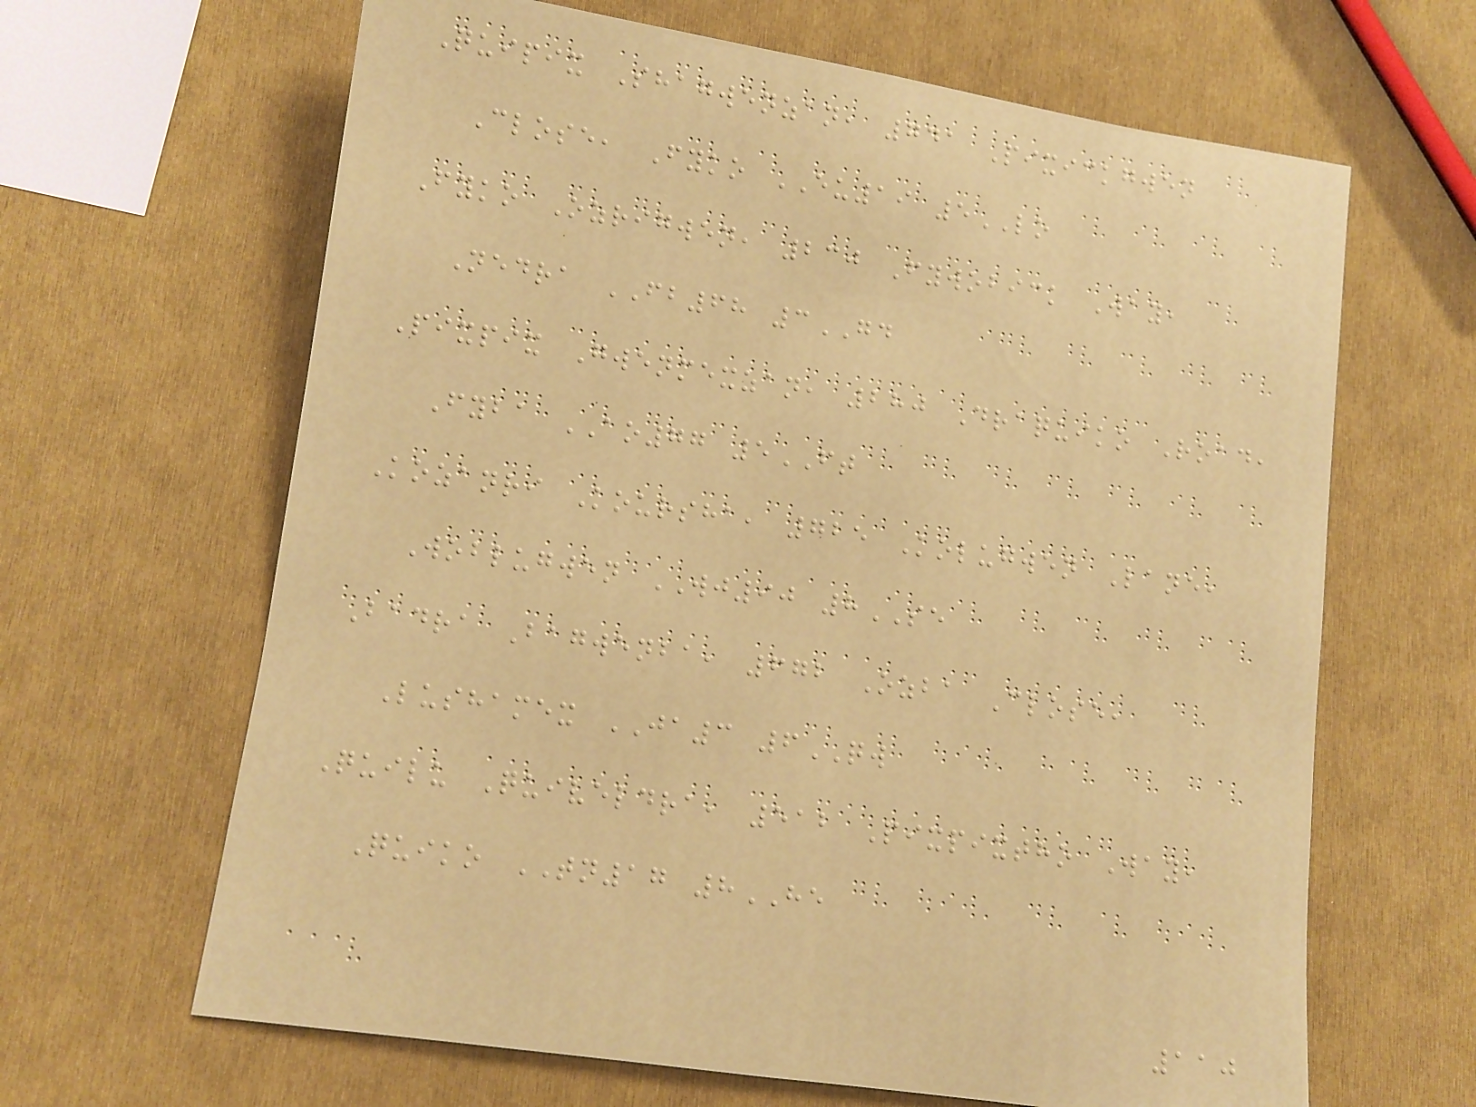Quipix Shagwenzan, 741 Pixickgwen
Close, Fyko EU19 5LO
Fyko Ozrigwen, 230 Fywobick Way,
Nedra FB68 3GD
Pixpix Gwenmexzan, 280 Draquiko Road,
Fyba AO77 5FT
Kozanri Koursha, 725 Kolugwen Lane,
Woblugwen WJ90 8SE
Badra Bagwenba, 672 Ozba Close,
Lushamex JA3 6QW
Quilu Quiveldra, 512 Pixpixtho Way,
Quiko TN17 8HE
110
